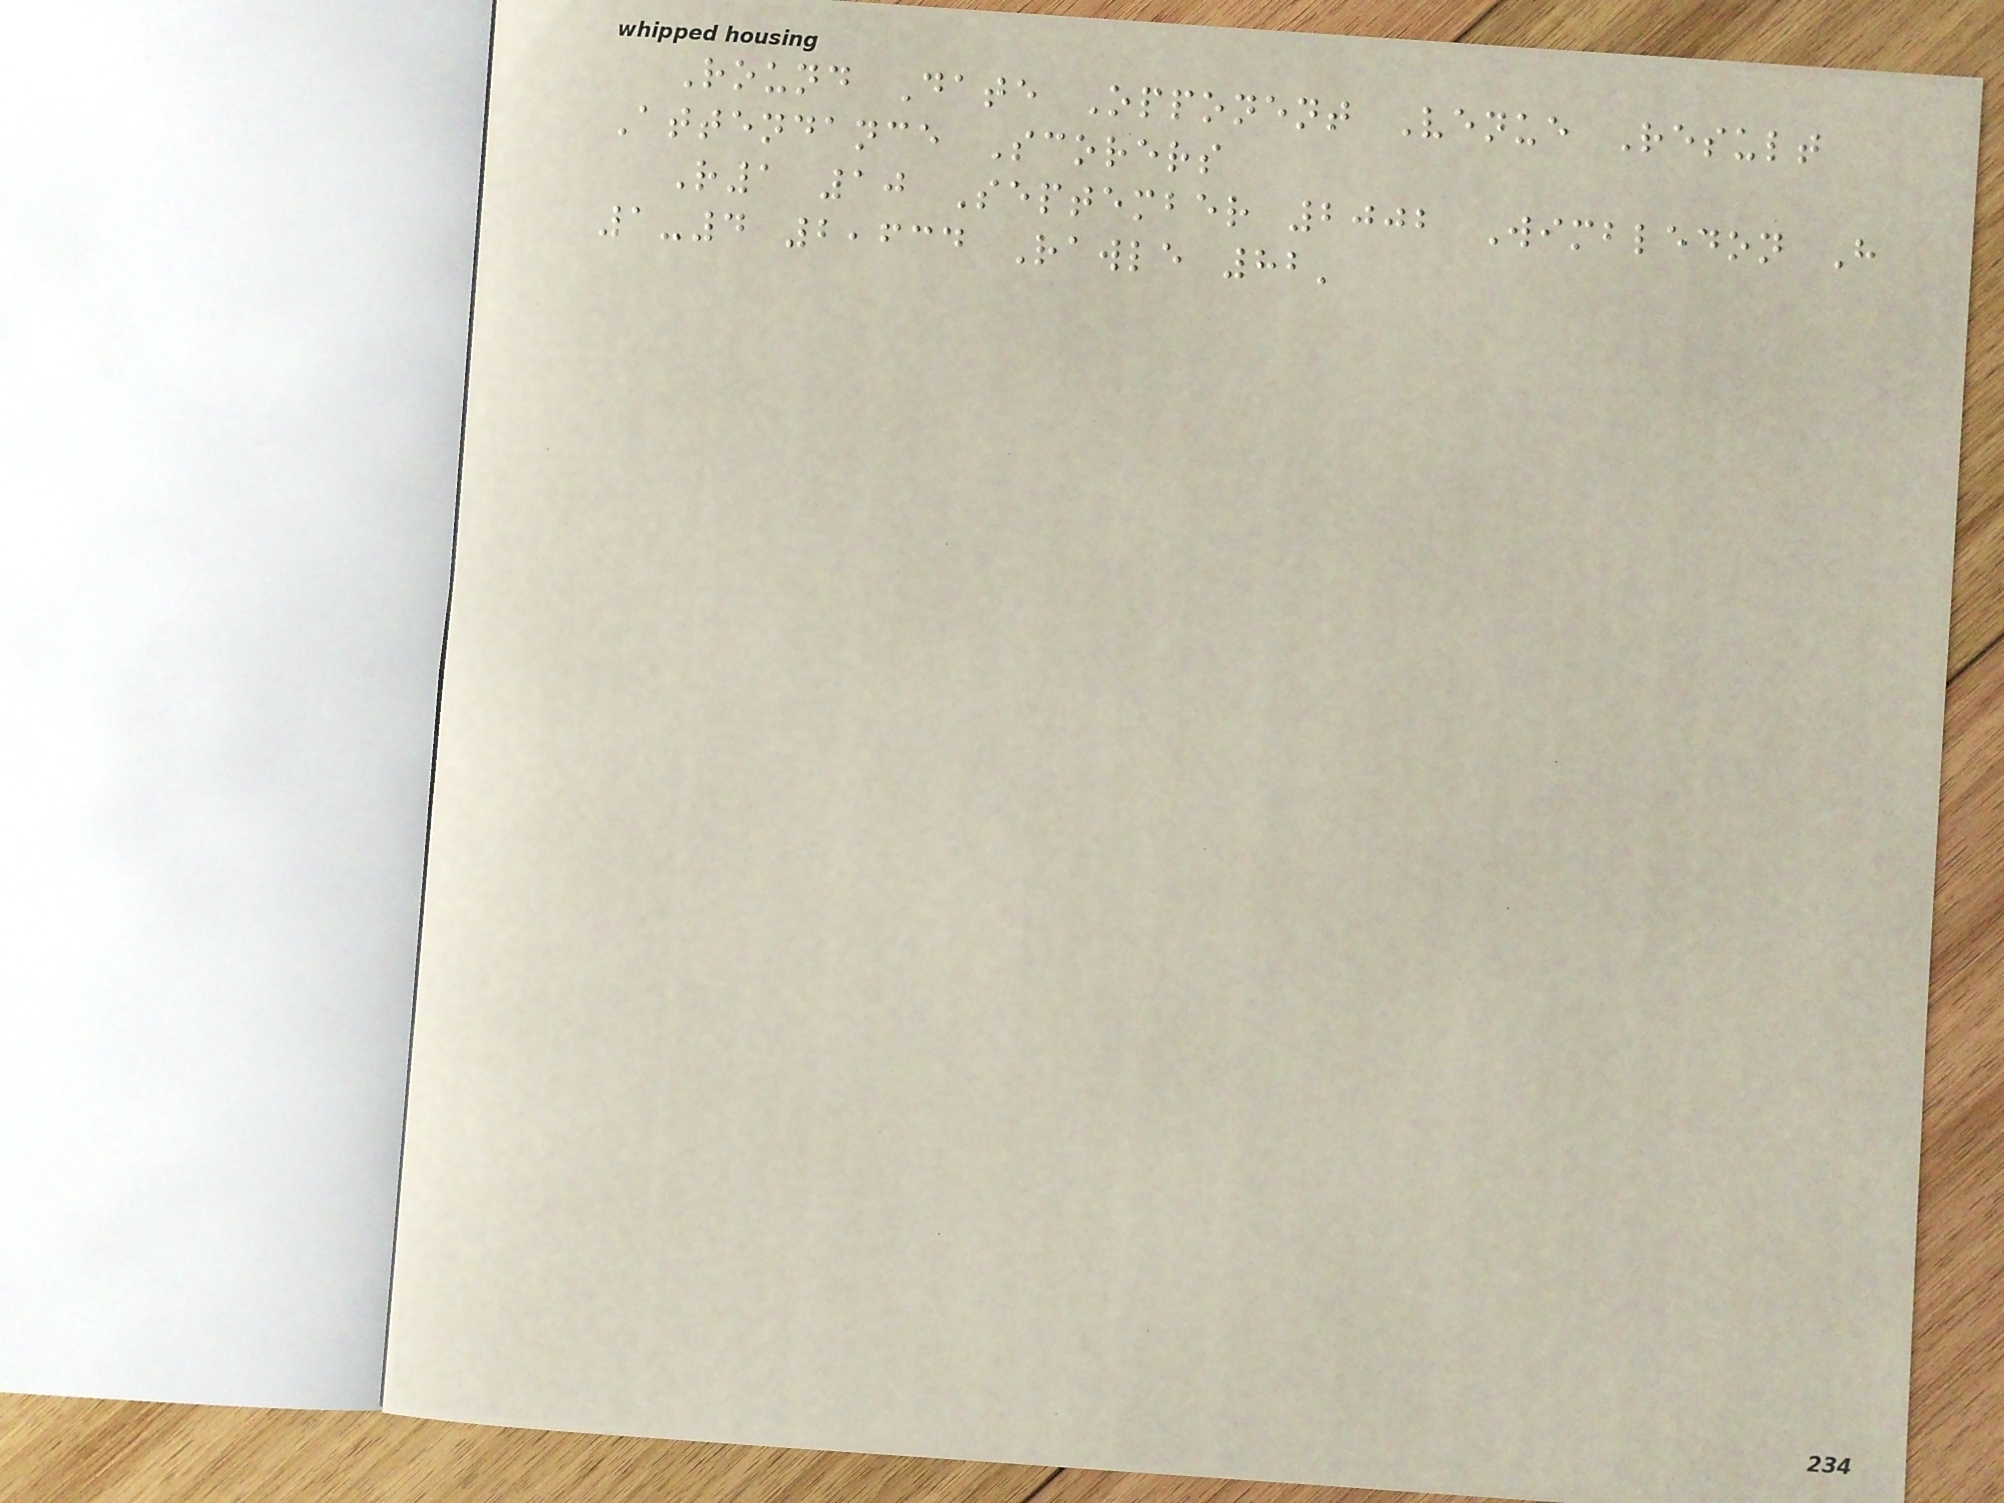Round Date Opponent Venue Result
Attendance Scorers
R1 10 September 2002 Wimbledon H
1-4 2,634 Rawle 82'
